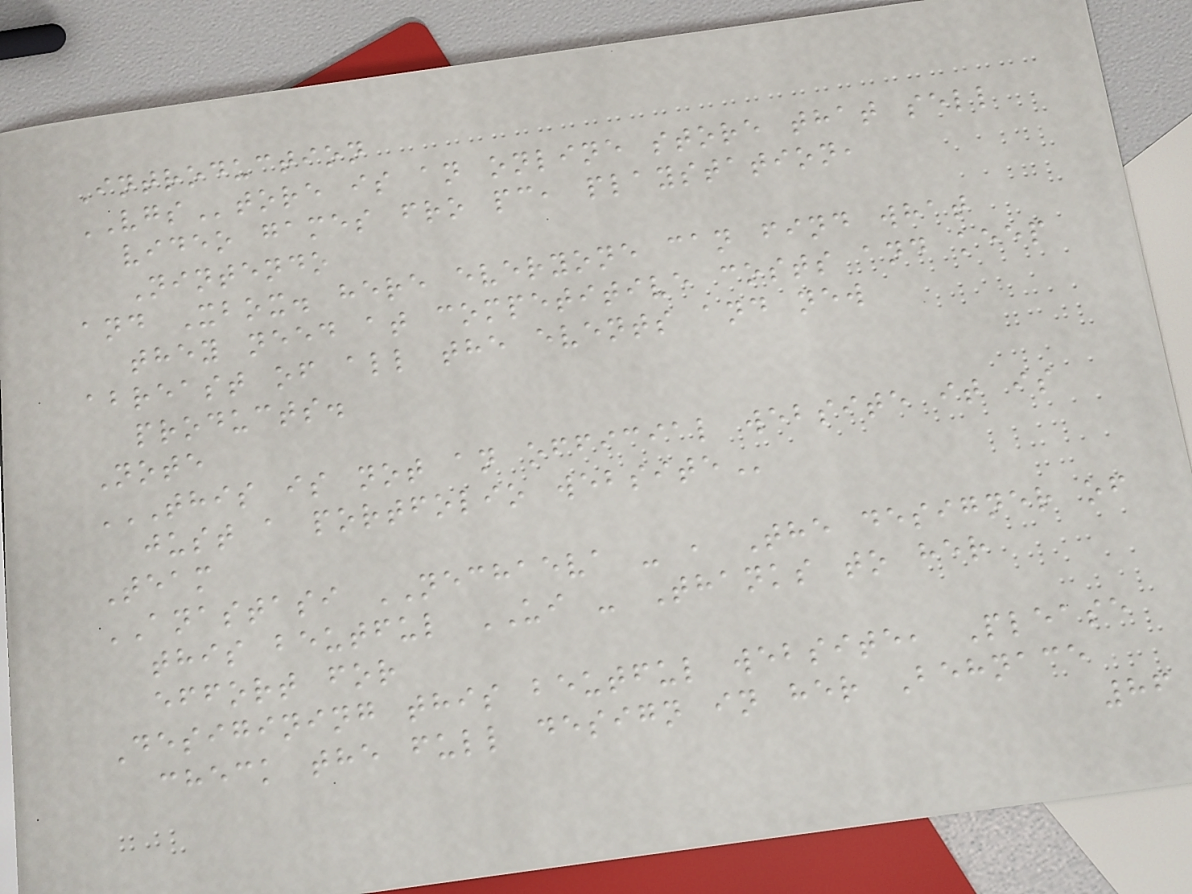Introduction
VGStore is an online store that sell
video games fro pc, playstation,
Nintendo
and Xbox. here everyone can find what
they need at competitive costs and keep
abreast of all the events and new
products.
Note
THIS IS NOT AN OFFICIAL WEBSITE IT IS
JUST A PORTFOLIO WEBSITE
Team
ANASTASI NECHAEVA - , The designer of
this beutful UI - Thanks to her
effort for
Desigining this beutful website, Please
check the full design in her Behnace
86
